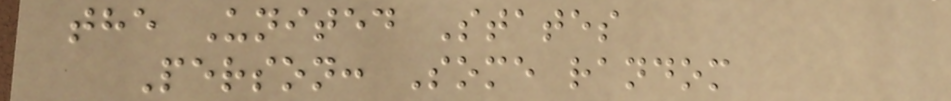the United States
Person: Some random
